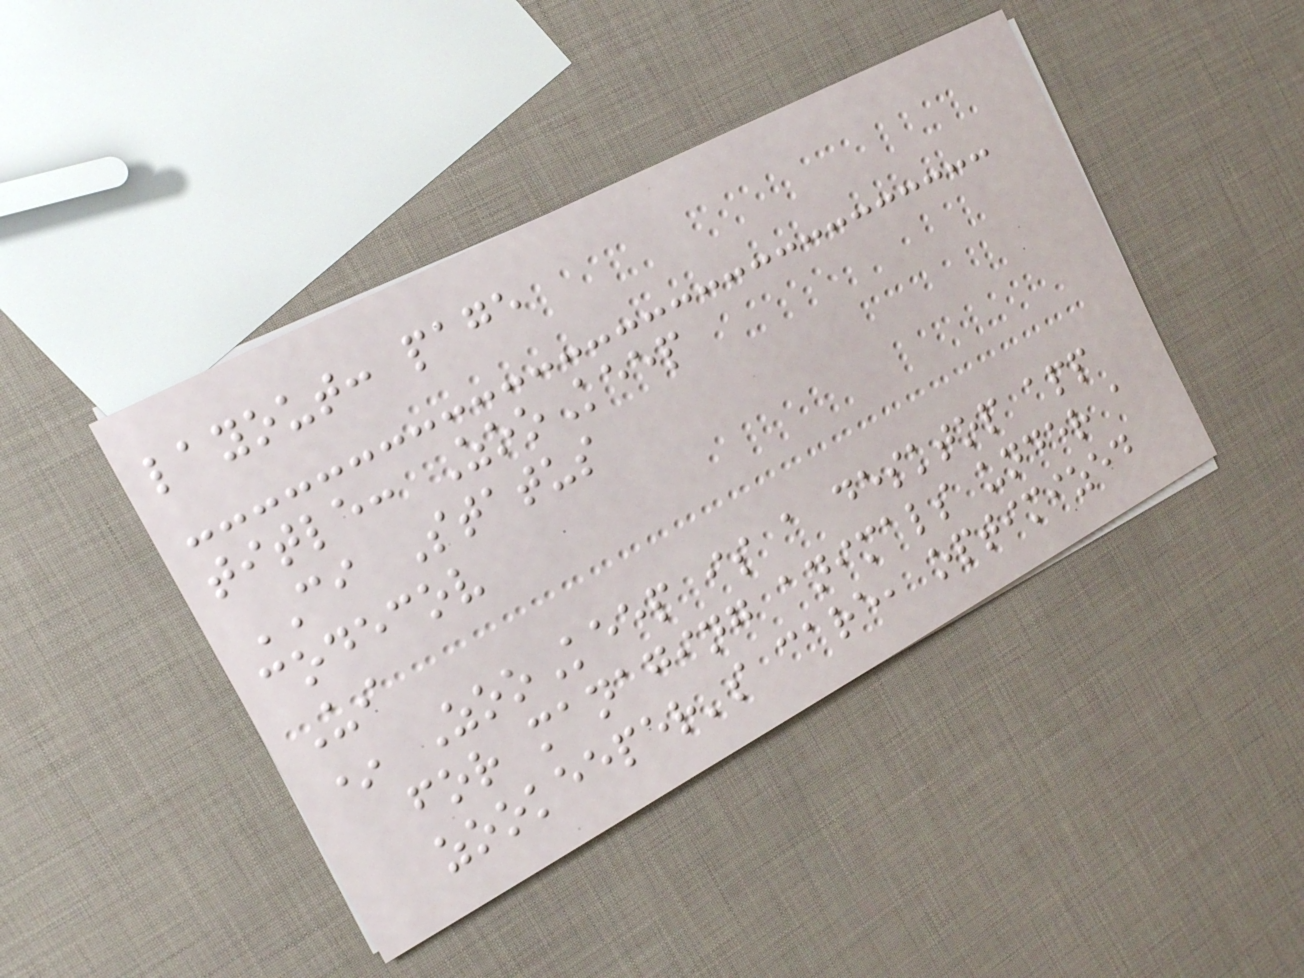layout: page
title: ZooKeep
CI Status
codecov
Ui
* ZooKeep is a desktop app
for managing animals under a
zookeeper's care, optimized
